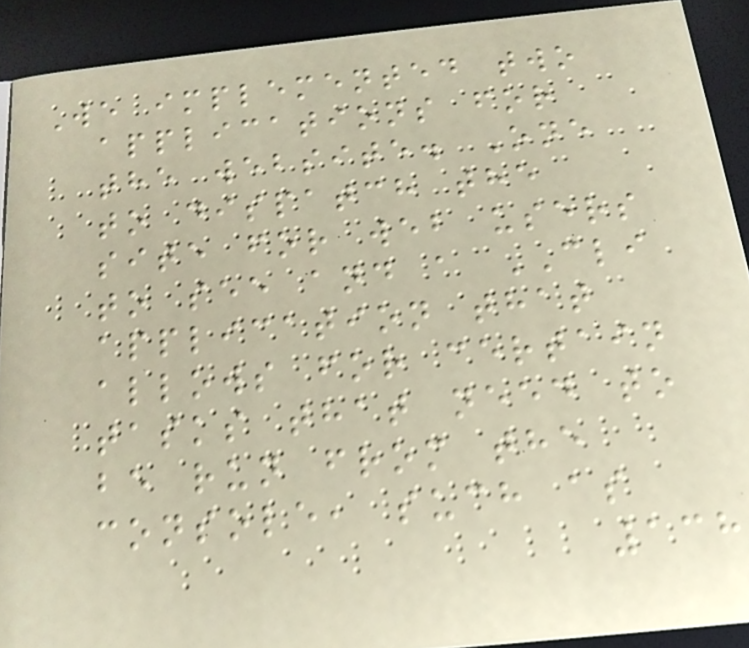We implemented two
applications for
the website. One
to dispatch the
site for web users
to see and a CLI
application that
allows for certain
tasks that need to
be run from the
console, such as
138
